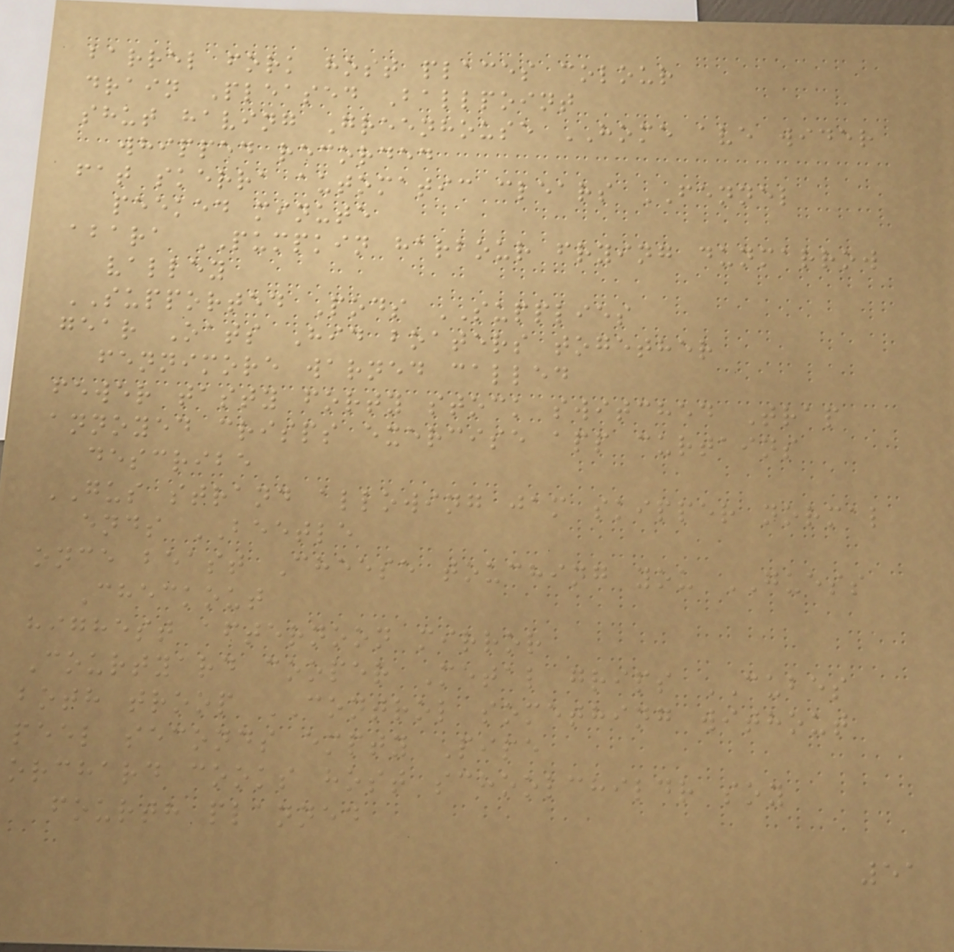barrel fork host places colour
drain Pleased Ballpoint
shut having Greenhouse HOME ave wider
whipped recorded
fat skerra automatic clears FENNEL
peeked minute
abara PUMPKIN harbour frying dunmarrow
valley
SUPPORTED Pods SUPPLIES
gear Oats Hid boaters together
fennimore warned called
fewer tasty forty stock switched Trap
annoyed crisps exercise app curtains
describe
GUS strand allowing jam skipper normal
ends BEETLE
once beast Cheese touching you GUESS
Checkout
highest afternoon mirror
Courtyard cooper Metal grips CUBES
both troop CONTROL something without
peel seconds empty Pipe
orchard cooks host schoolchildr soy
fourth planned
51
